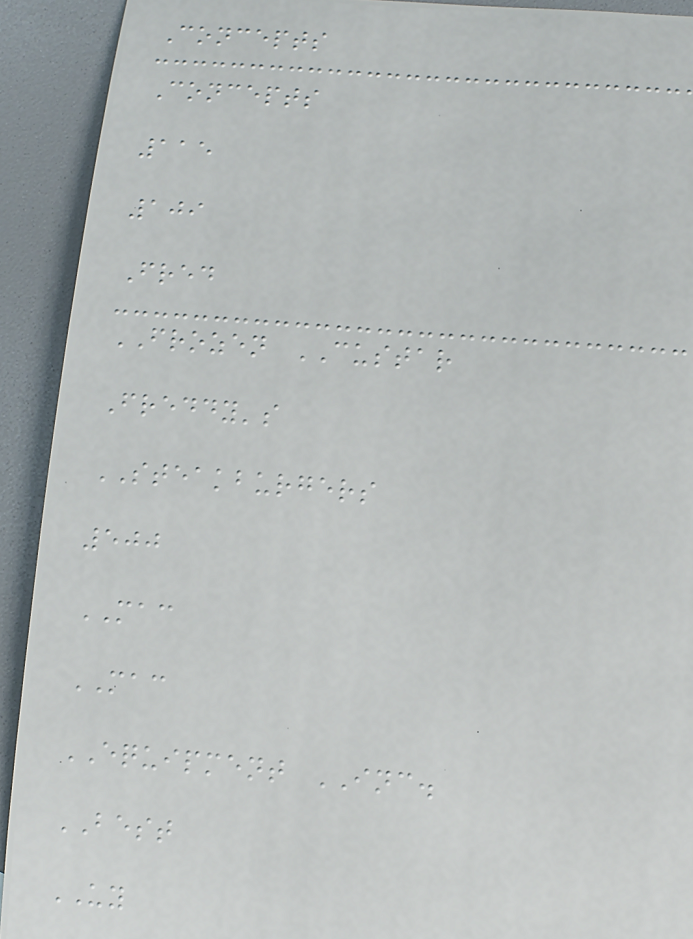Concepts
Concepts
115
109
Fred
FROZEN CUSTAR
Freddy's
STEAKBURGERS
500
MAC
MAC
EQUIPMENT INC.
BEST
UY
